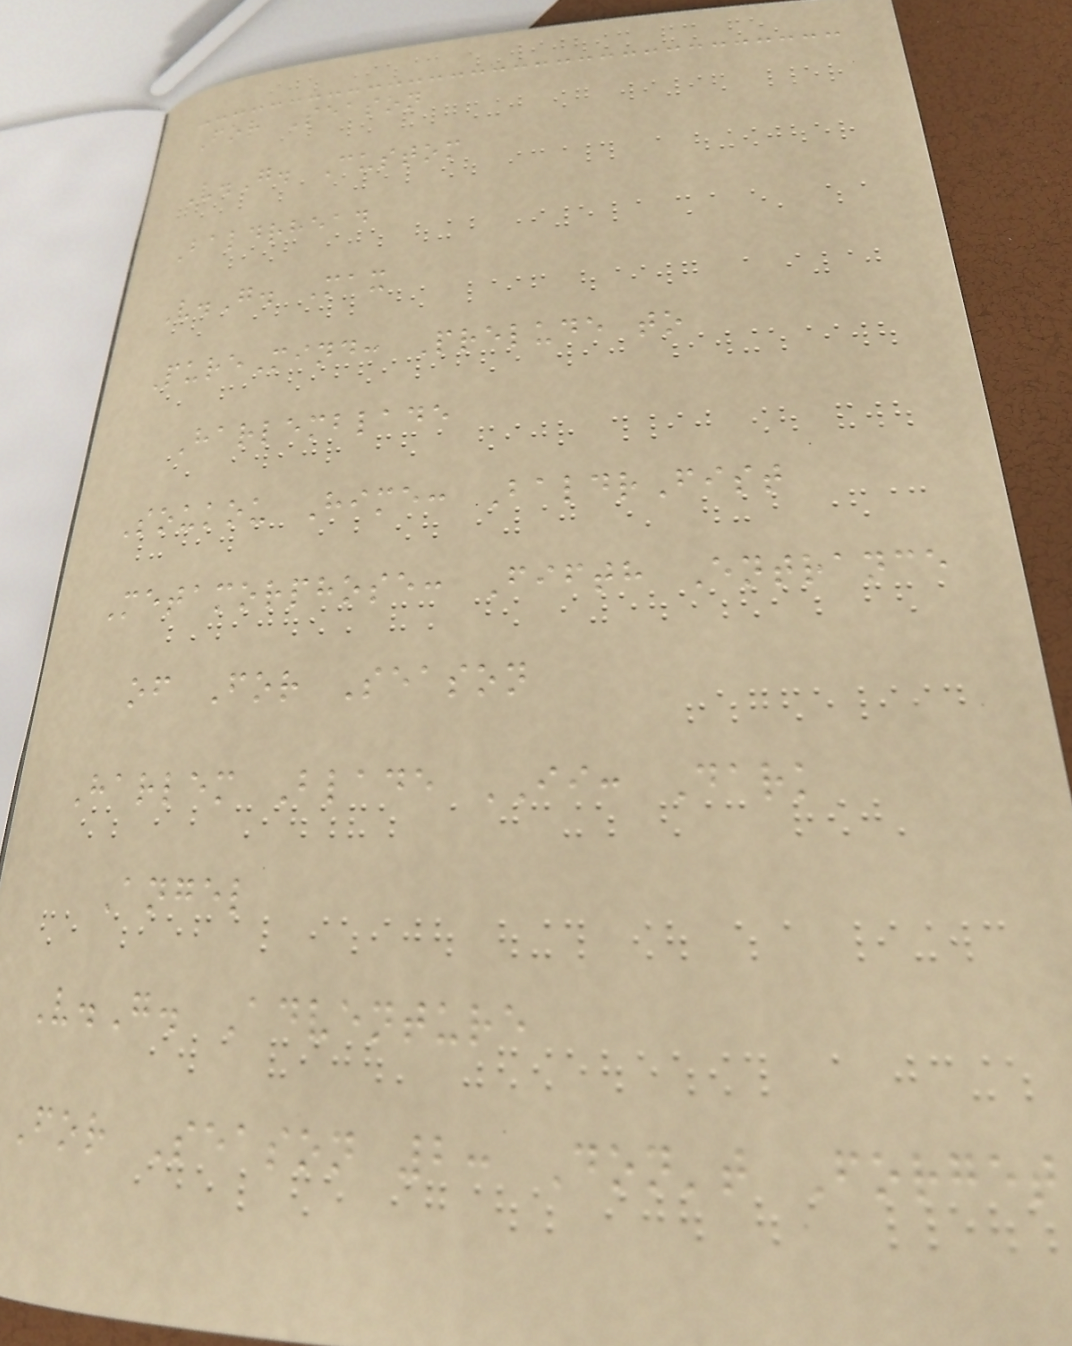For Season
V.G. Custom
Baldrhead
V.G. Max
PureMind: Prelude to
Harlemblade
Soukou Hime: BaldrFist
Metamorphose: Fifth Entrance
of For Season
Harlem Blade II: Dark
Angel
V.G. Adventure
For Season 2: Don't Forget
